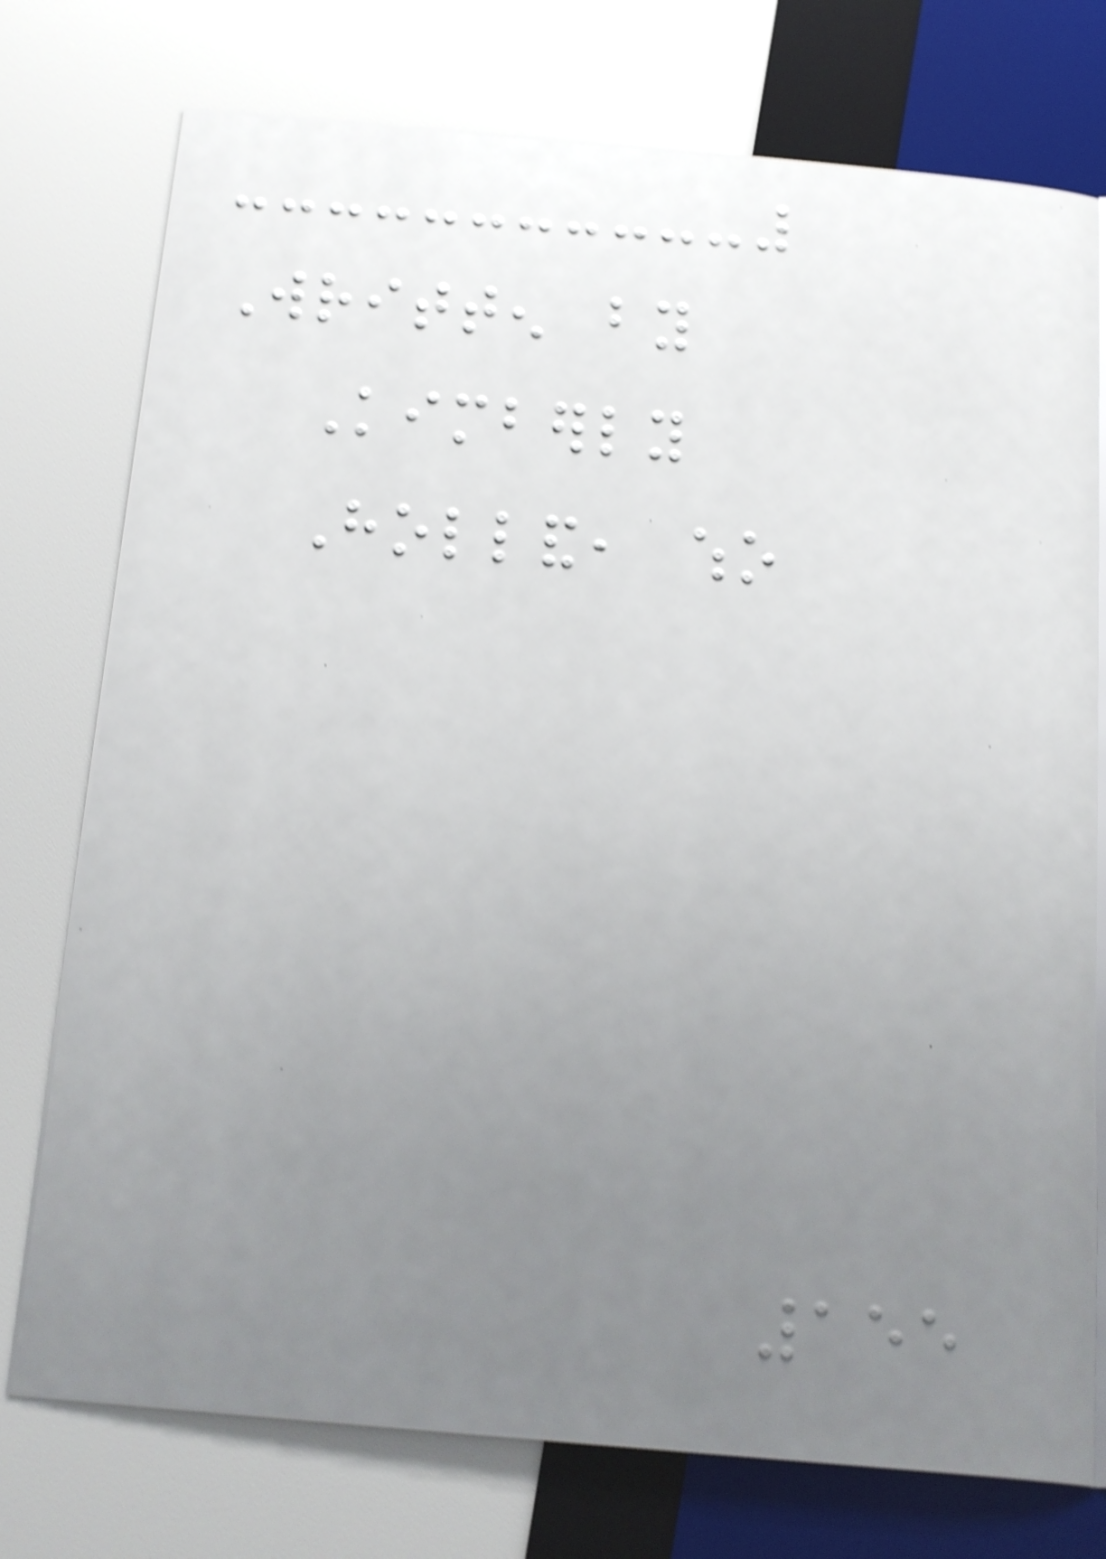Written by
Kimberly
Holland, who
155
